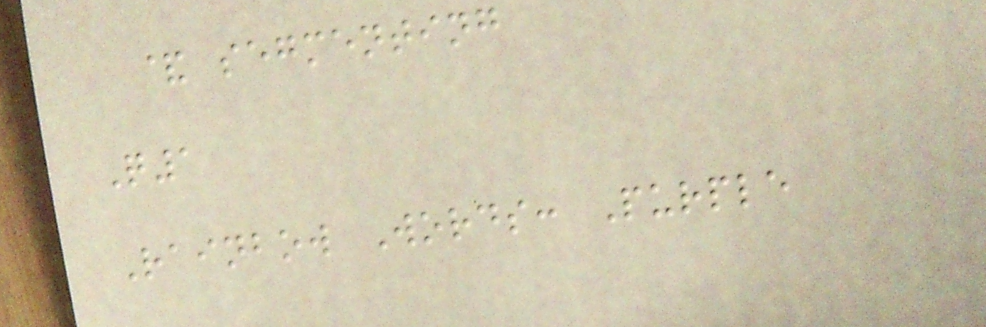& segmenting
Q1
Rainbow Words: Purple
